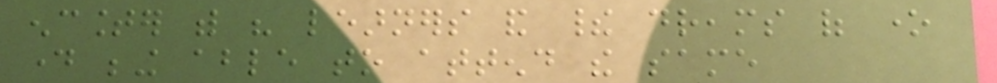encounter with his learners and their dreams of one
day being able to attend the same
